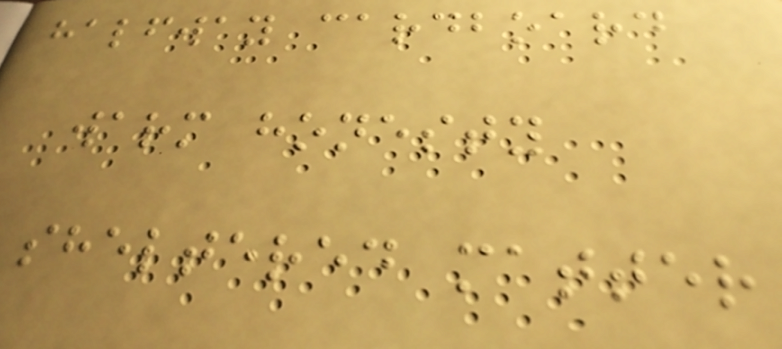halfway cardboard
warm honesty
sheltered matter
